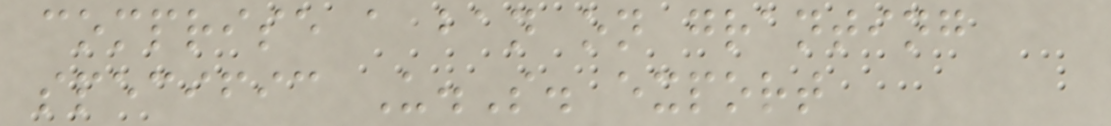comprise a ban on granting
specific U.S. export
